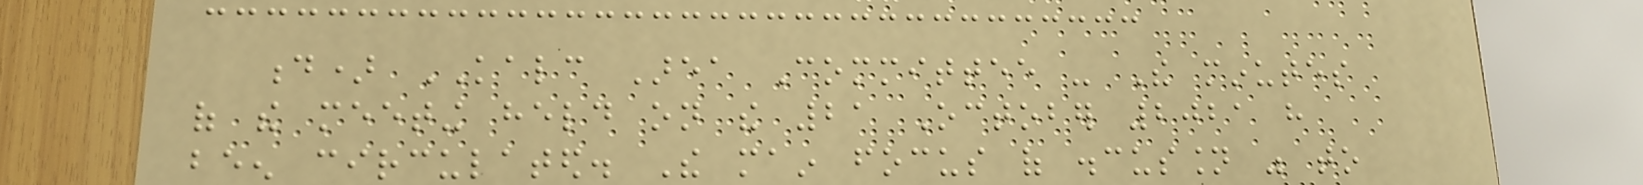d) KALC Area Committee - The minutes
of the meeting held on the 21 October 2021 have
been circulated. The main focus of discussion was to
